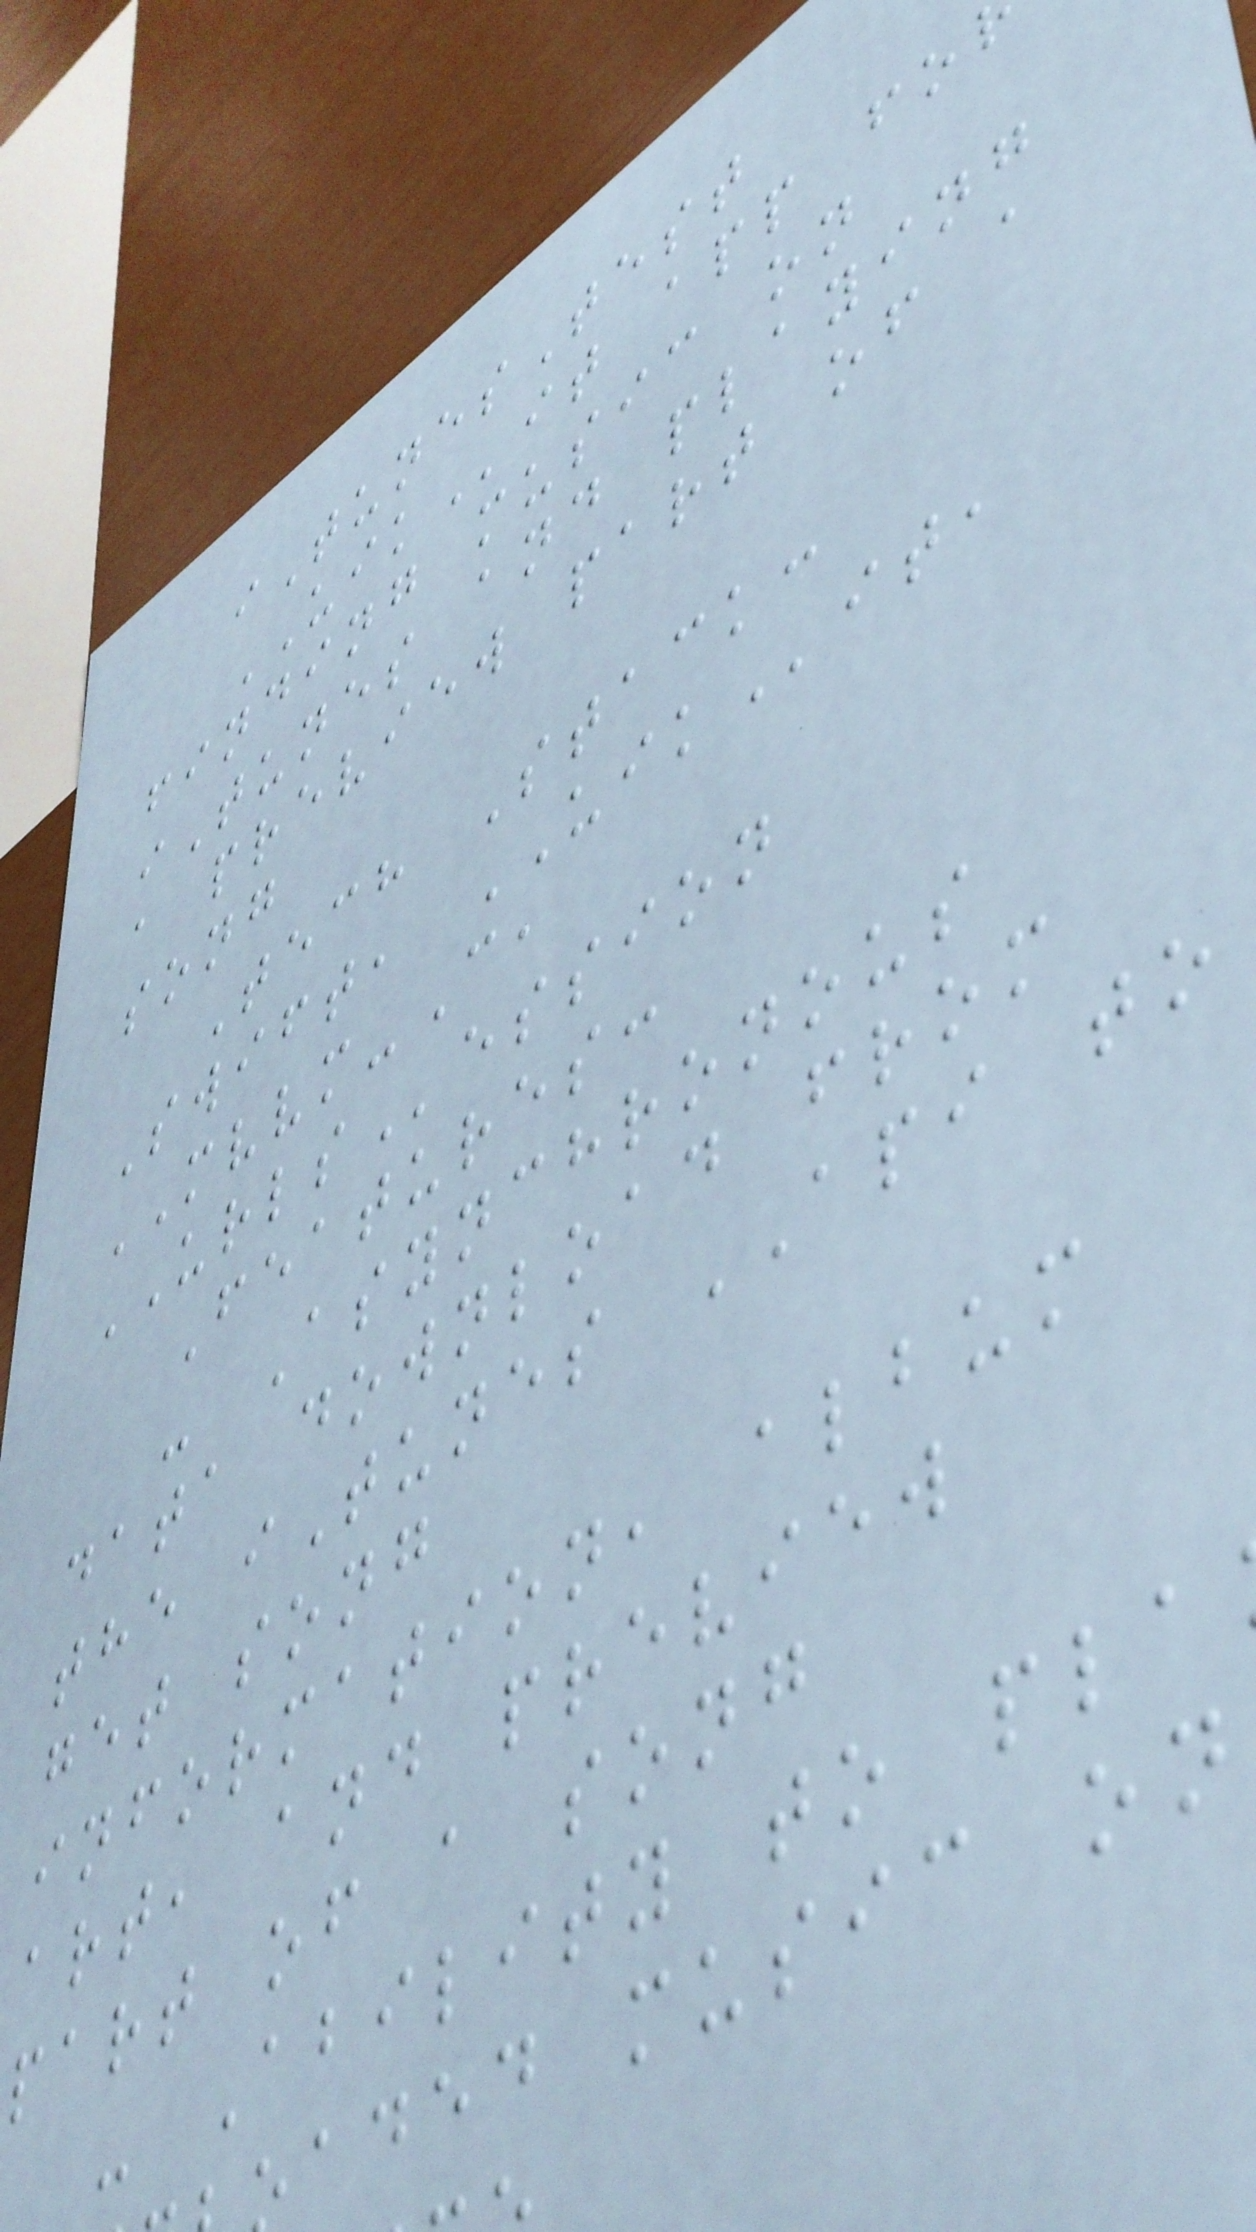iTunesTest
UIKit app fo
finding music on
iTunes and playing
a preview part of a
song
Tech Stack:
Swift, UIKit,
MVVM-C,
URLSession
Features:
- Asynchronous
data download from
the iTunes API to
get song
information, album
art, and preview
part of a song
- Ability to pla
aded music on
